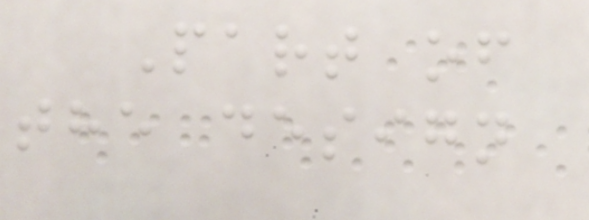Part of
the design
